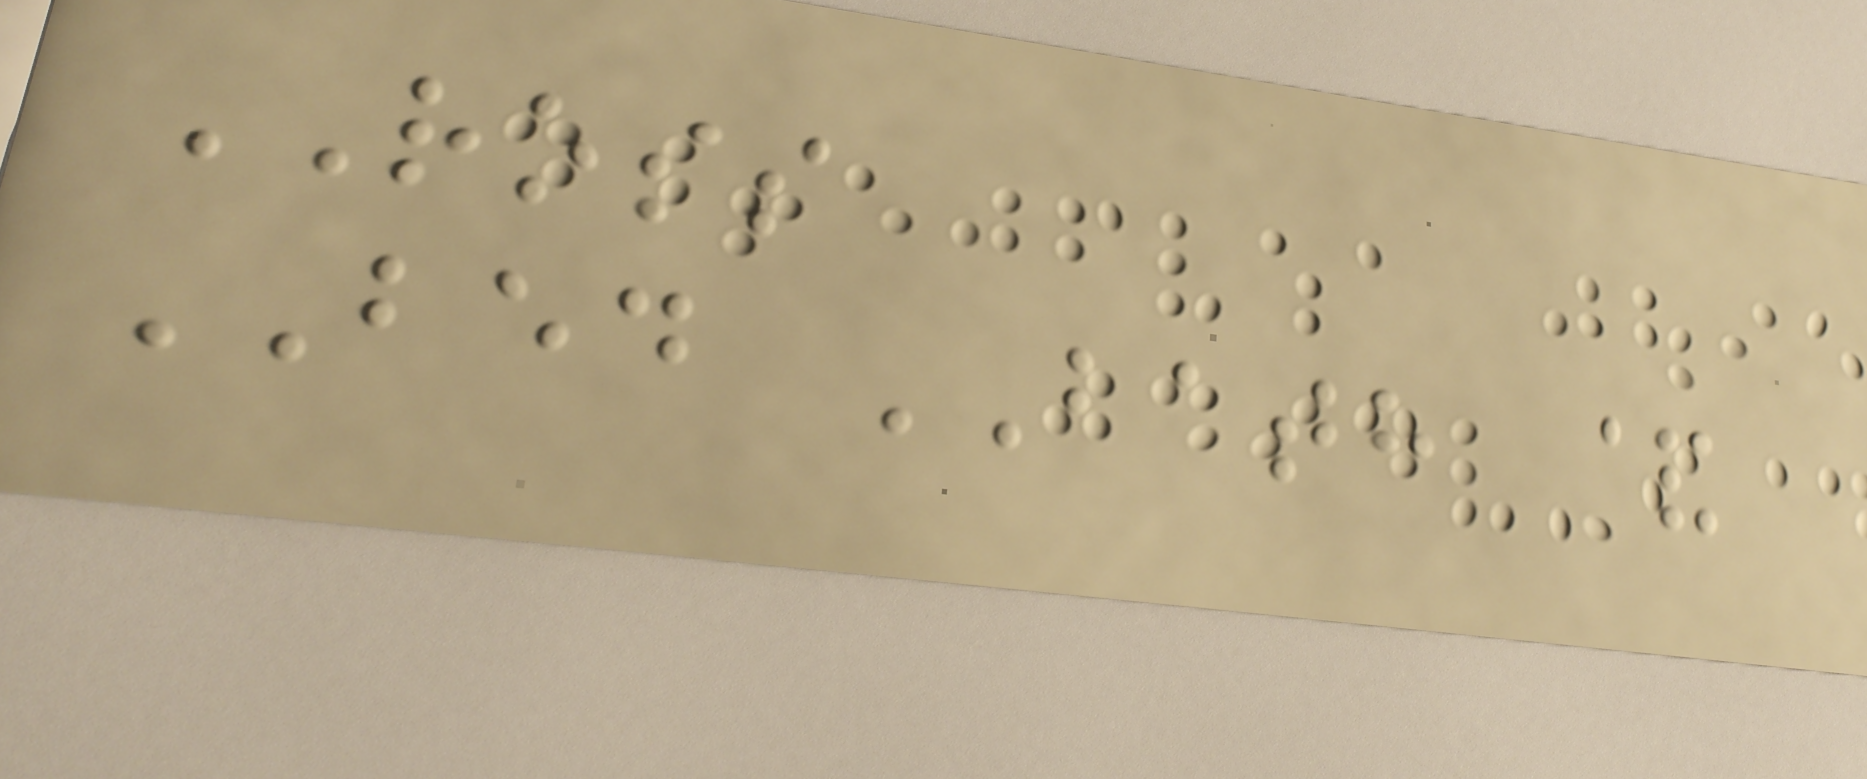ROSS
BED BATH &
